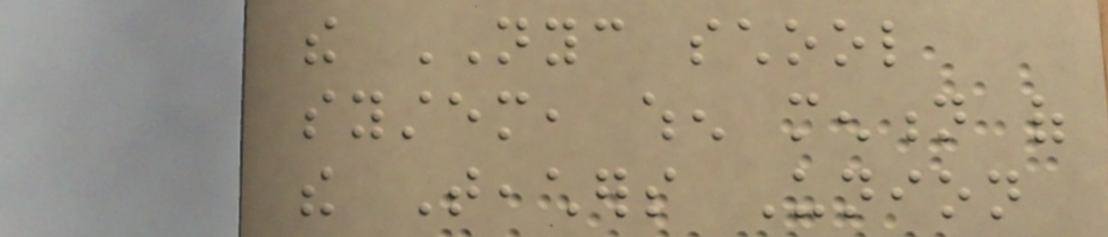the NYC school
system, when mention of
the Teachers Union
